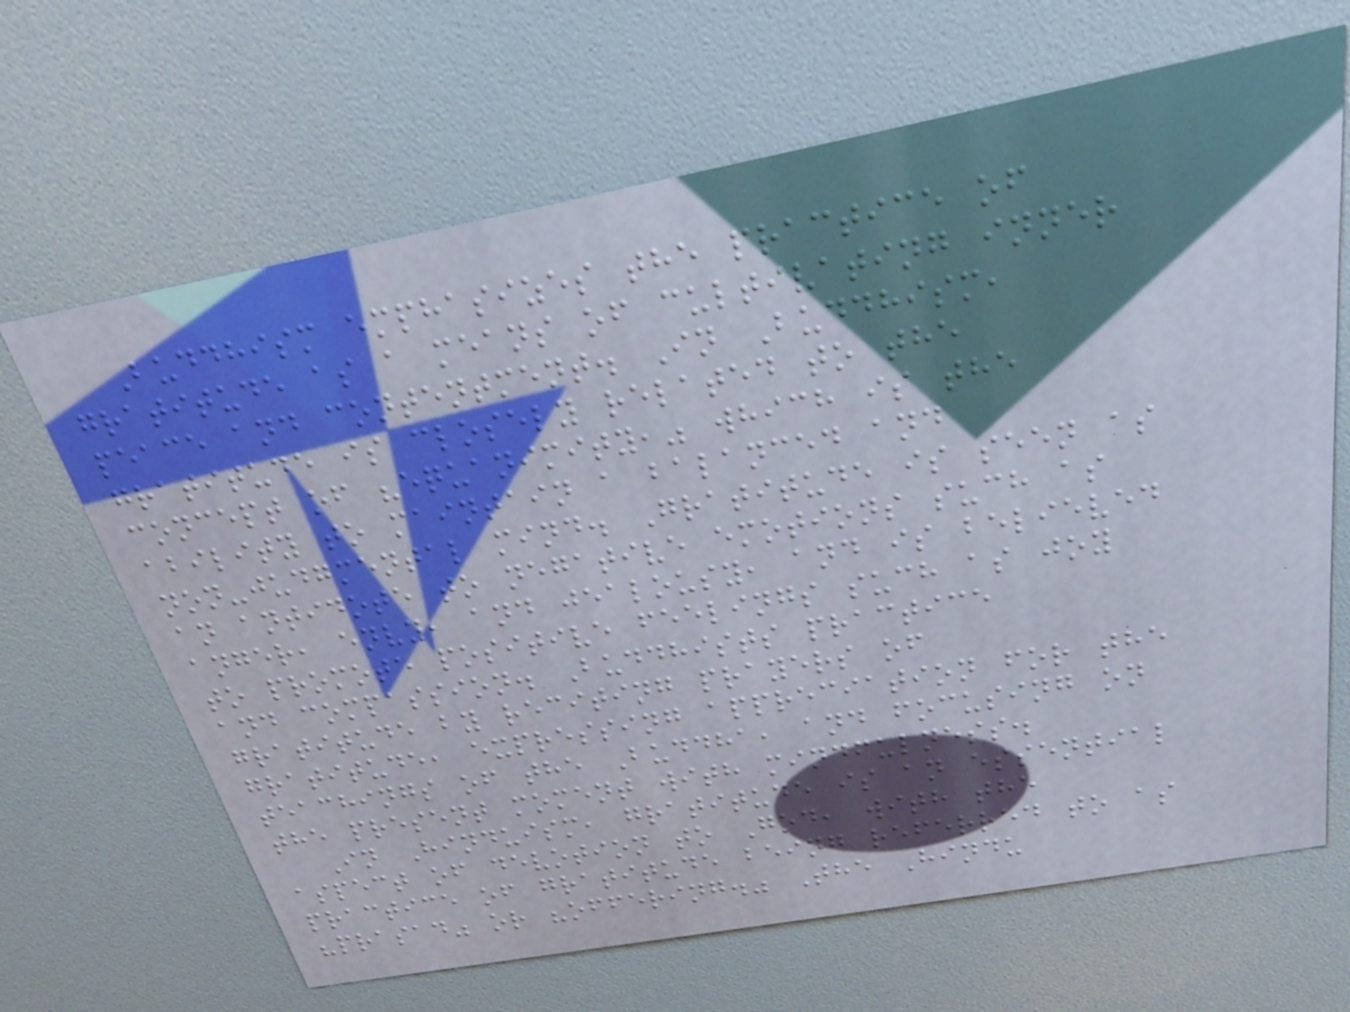Buddhism emphasizes the practice of
gratitude as a means of cultivating inner
peace and contentment. In Buddhism,
gratitude is closely related to the
concept of "equanimity," which is the
ability to maintain a balanced and
non-judgmental mind. Gratitude is seen as
an antidote to negative emotions such as
anger, envy, and jealousy, and is believed
to promote positive feelings such as joy
and compassion. Buddhists practice
gratitude by reciting prayers of
gratitude, expressing appreciation for the
teachings of the Buddha, and focusing on
the present moment with mindfulness.
In Hinduism, gratitude is an essential
aspect of devotion to God, with the
practice of gratitude being referred to as
"prasad" or "offering." The Hindu
